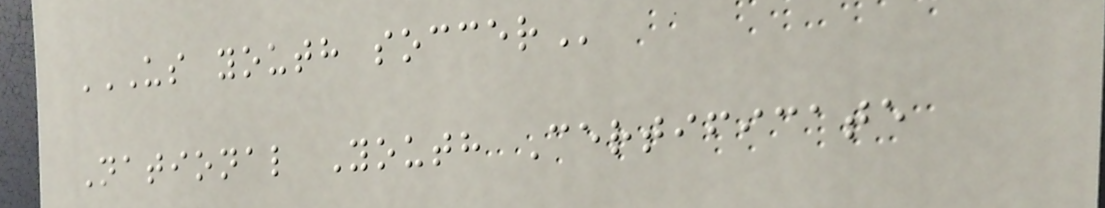US YOUTH SOCCER
National Youth Certificate
